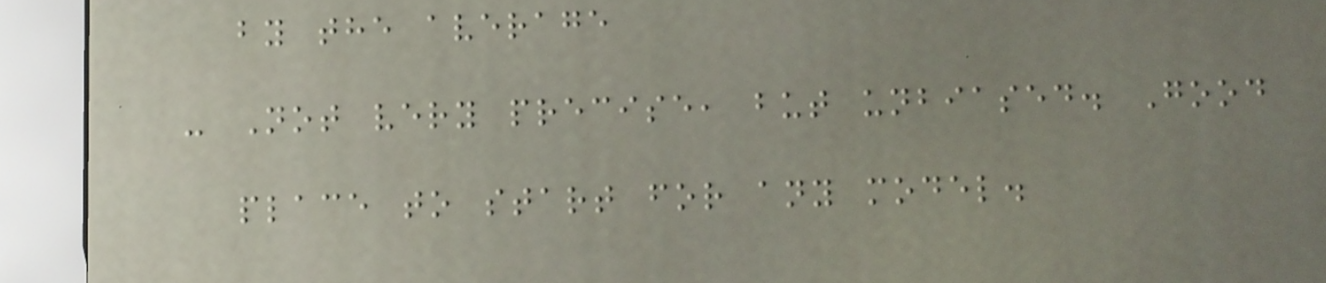by the average
- Not very precise, but unbiased. Good
place to start for any model.
